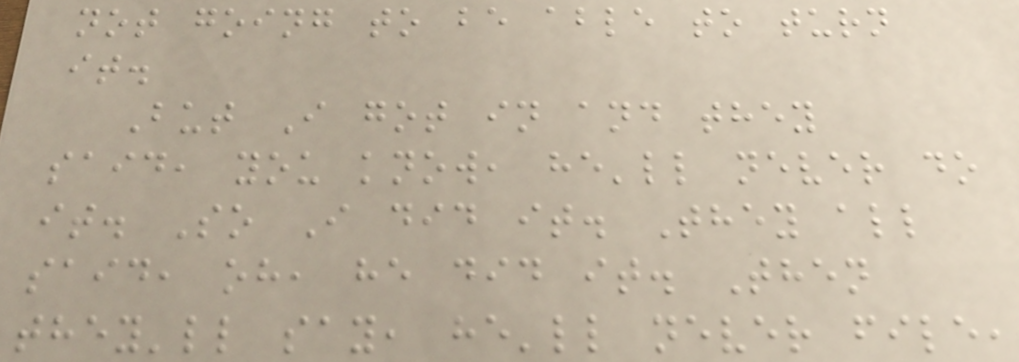not going to be able to turn
it.
But I got in and they
said, you know, he'll never do
it. So I did it. They all
said, oh, he did it. Then
they'll say, he'll never file,
